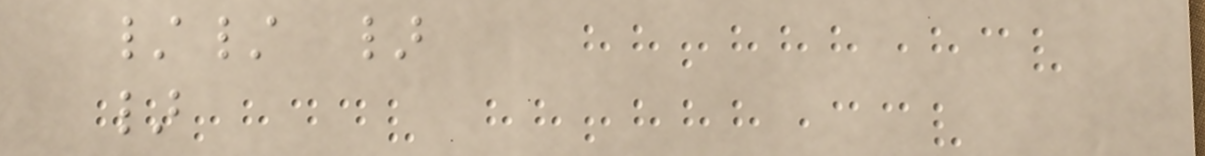// }
}
